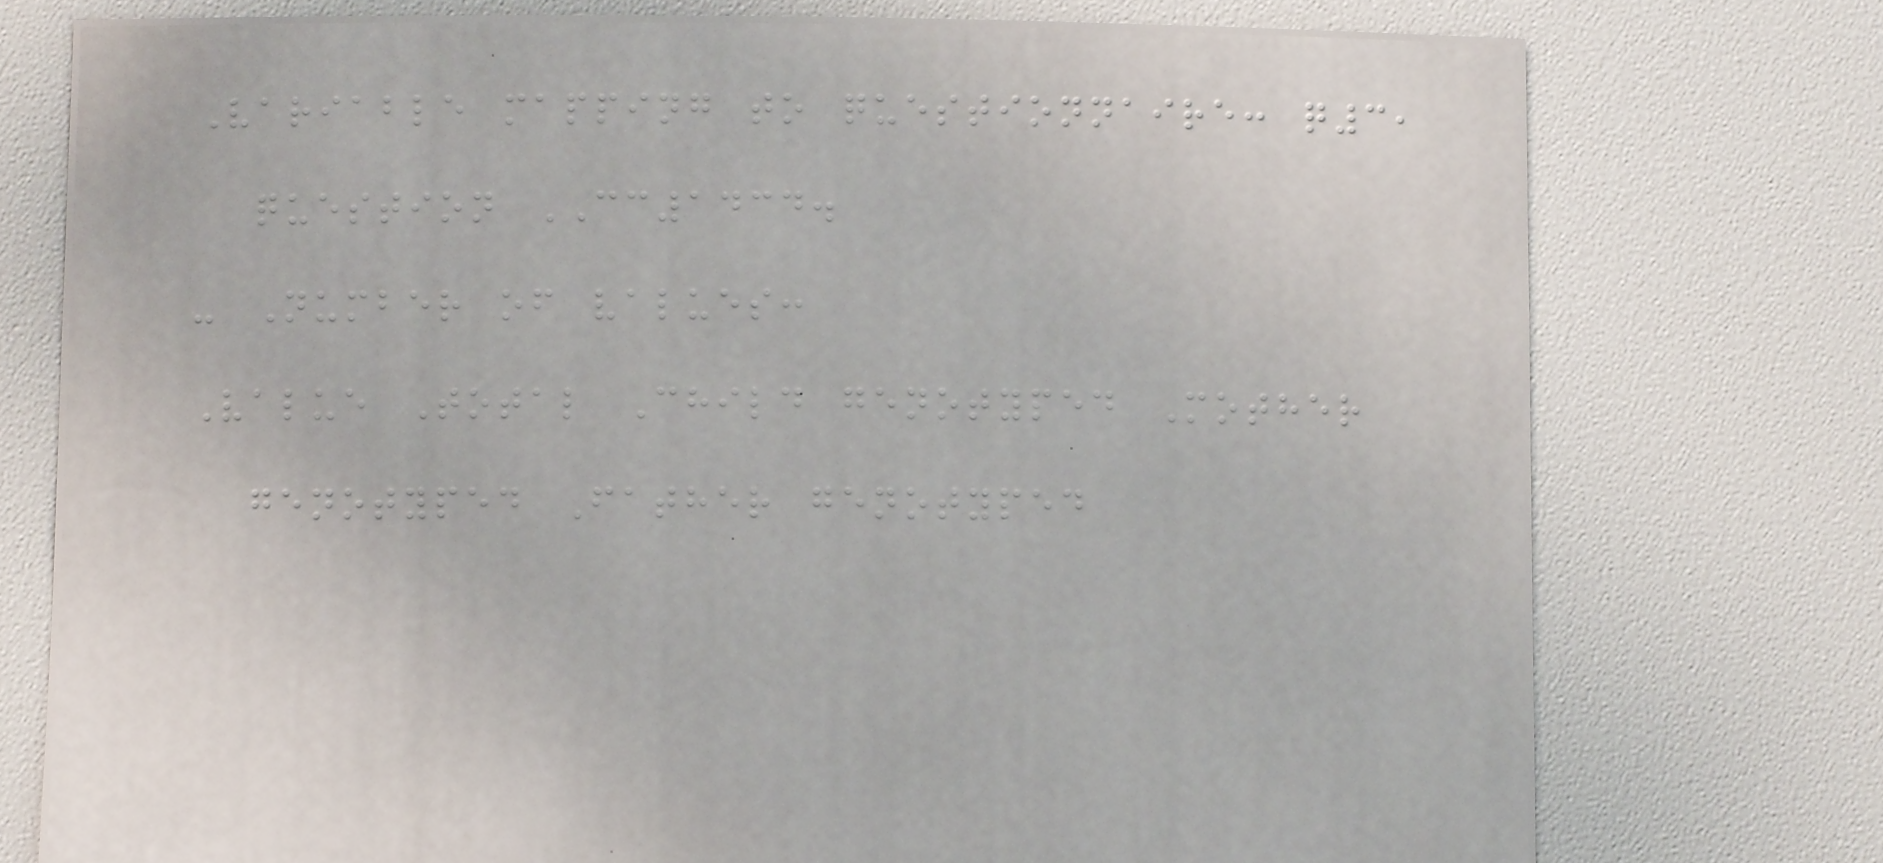Variable mapping to questionnaire: q3,
question CC1434.
- Number of values:
Value Total Child genotyped Mother
genotyped Father genotyped
